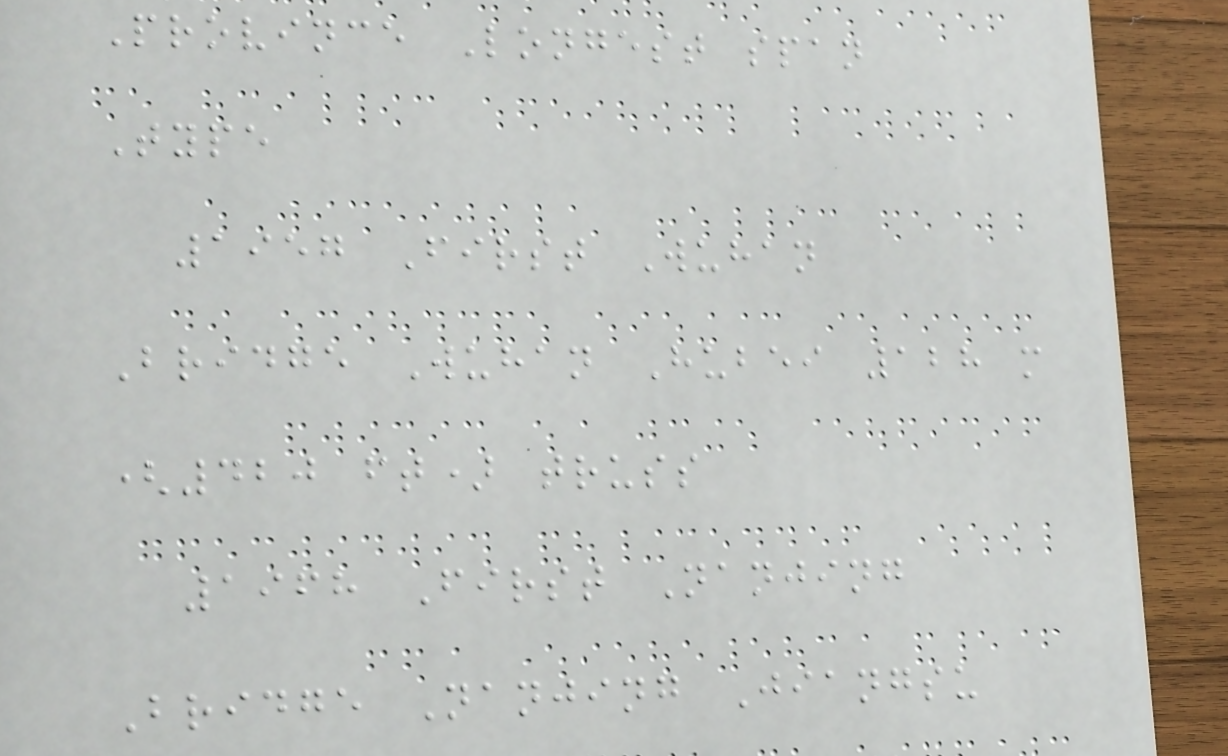Province Longest span
Type
1957 First Wuhan
Bridge Wuhan Hubei 128 m
(420 ft) truss
1968 First Nanjing
Bridge Nanjing Jiangsu
